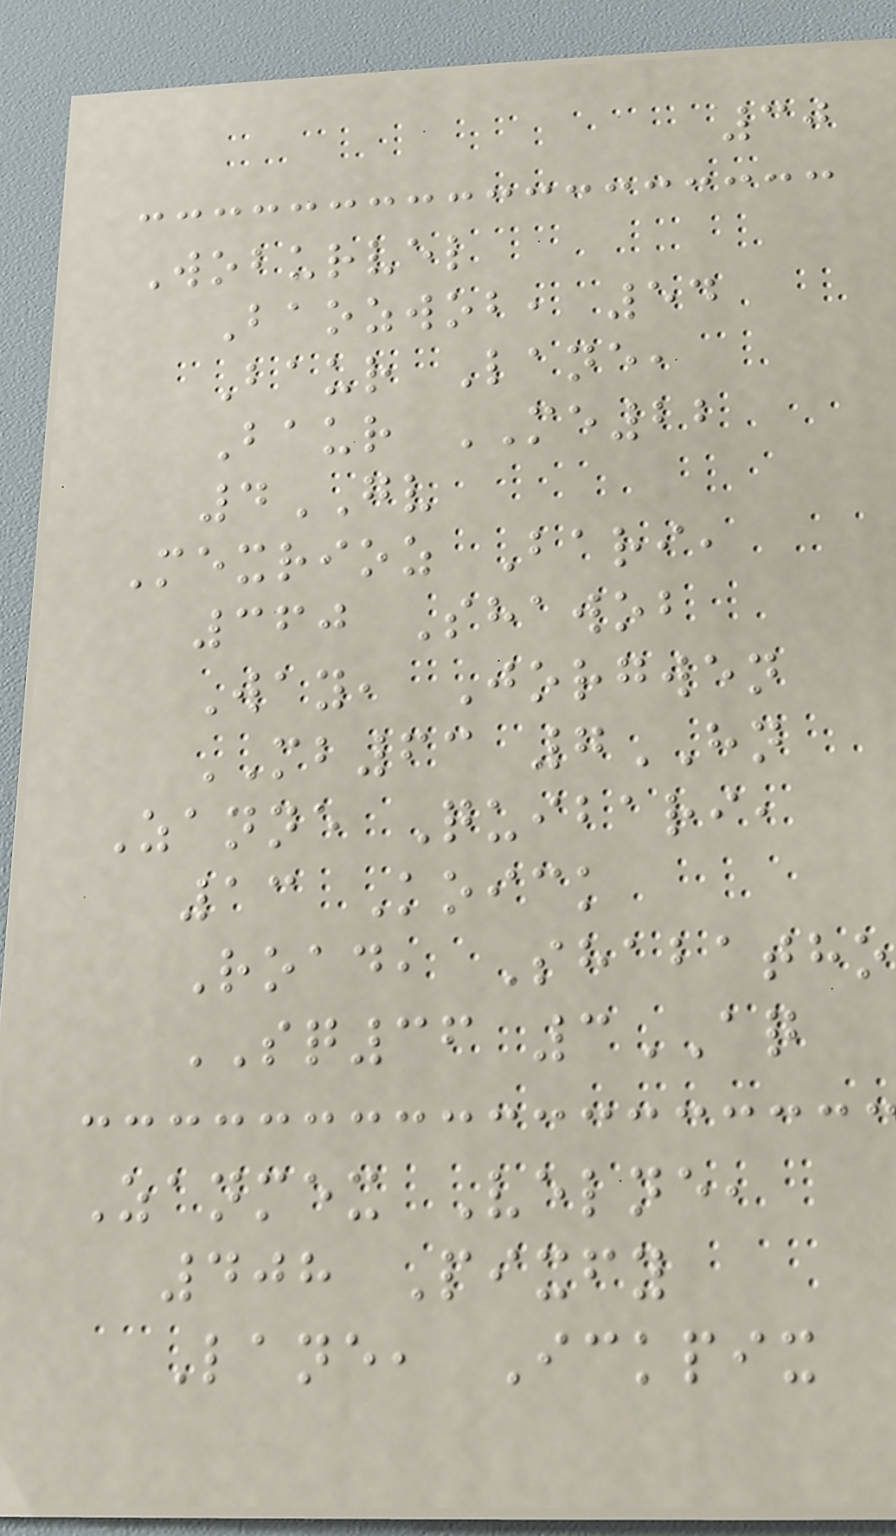30
Woburvel
Baozwob, 54
Baur Lane,
Baur ME22
4GV
Mexrioz Bari,
360 Shawob
Way, Jorgwen
MB63 7HN
Zanne Quibari,
13 Koick
Road, Shabatho
SQ36 3AQ
Zanmex Velne,
408 Pixfy
Lane, Ickpix
